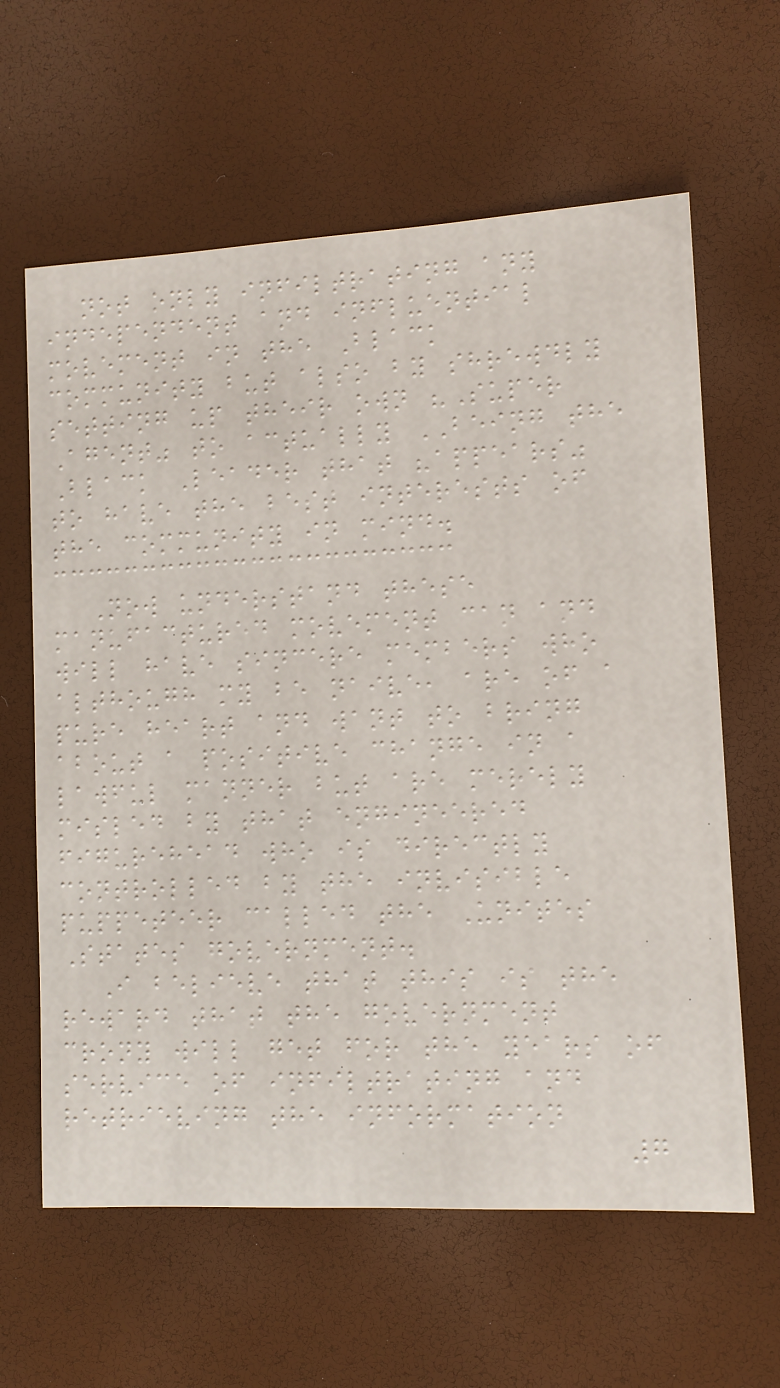not only infiltrating any
independent and influential
movement in the Black
community but also by shrewdly
setting up their own "Super
Agent" to actually BEING the
Black Leader that "appears"
to have the best interests of
the community in mind.
Now understand these
manufactured movement can and
will have sincere members who
although my be naive, are of a
pure heart and want to bring
about a positive change in a
lawful manner but are merely
misled by that engineered
figurehead who is directly
controlled by the invisible
puppeteer called the Unites
States government.
I believe that this is the
reward that the government
crony will get for the years of
service of infiltrating and
retrieving the information
7
